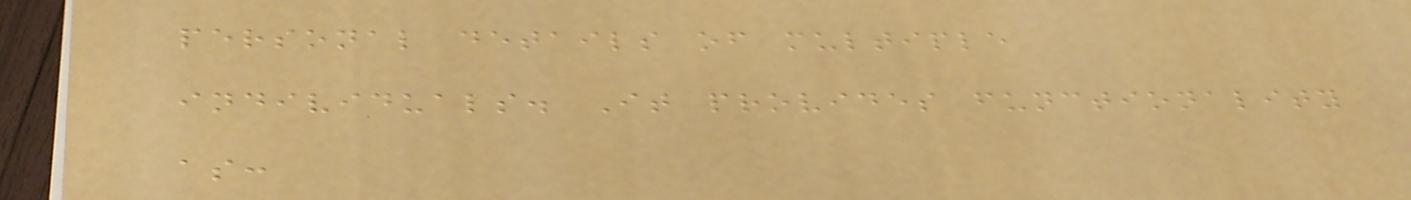personal details of multiple
individuals. It provides functionality
as:
